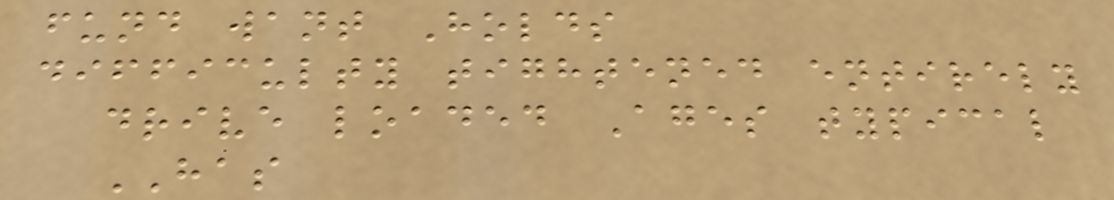fund want Holds
difficulty tightened entirely
drive loaded Ages typical
HAS
